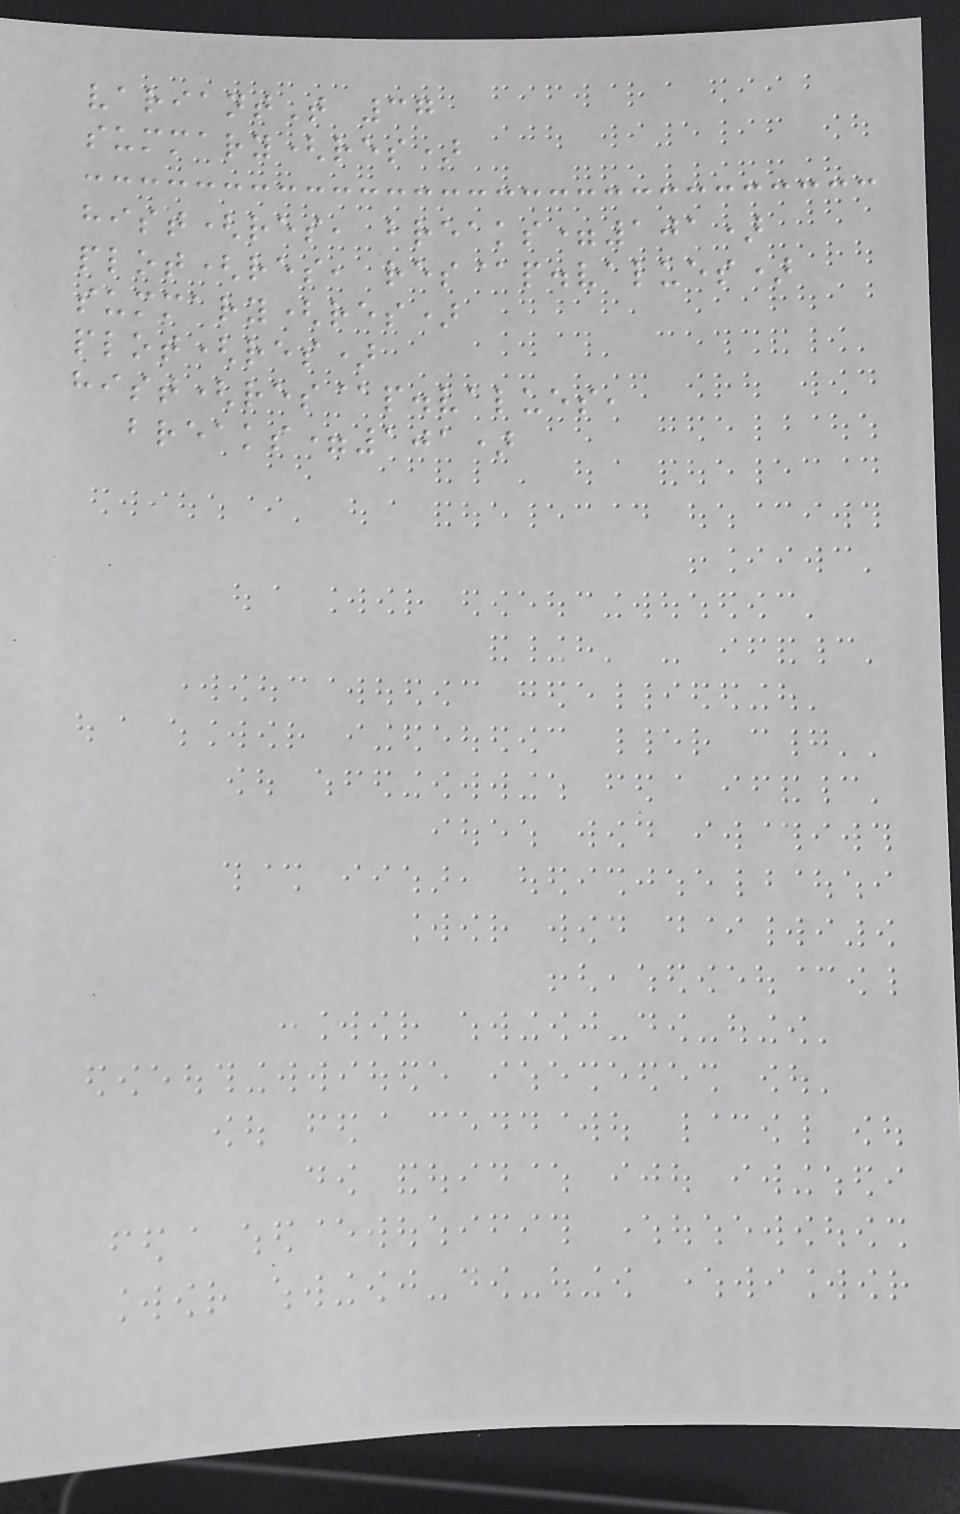variantT 37
summary(res)
hist(res, breaks=101)
plot(res, res@p.values)
summary(res)
plot(res)
hist(res@p.values,
breaks=101)
